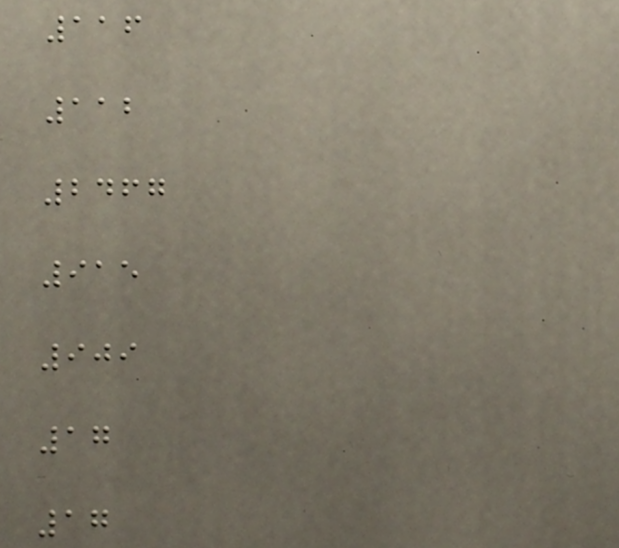116
112
2467
915
909
17
17
